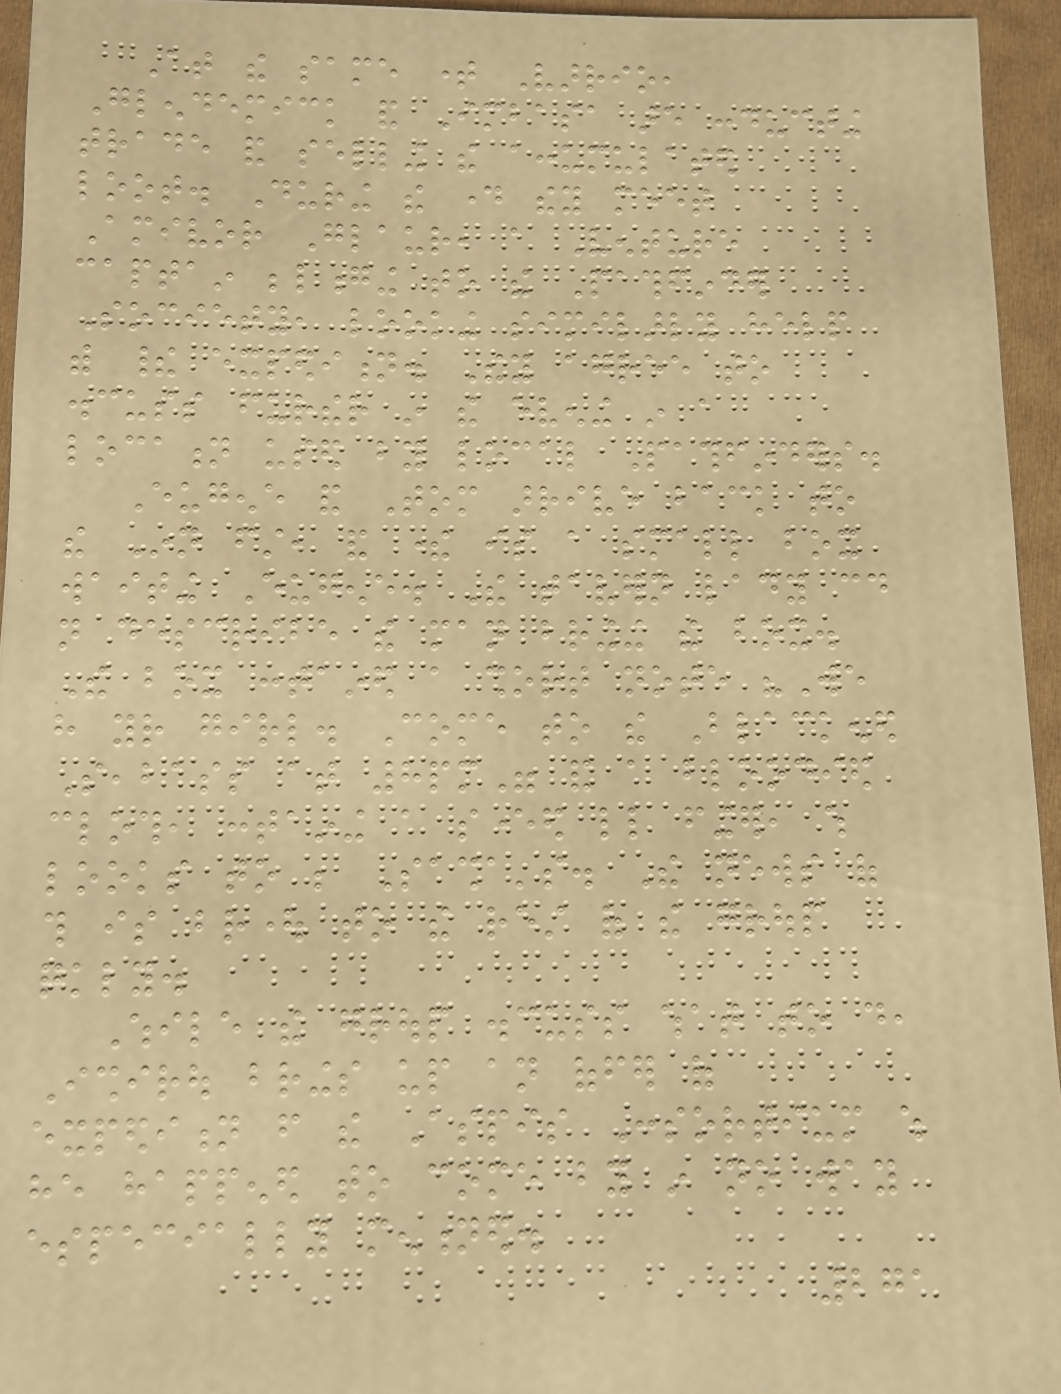At the same time Varrio,
Glendemick and Imbasa are conducting
trade and selling the accumulated
loot. During the day they meet
Amivor Glaur, a Venture
captain belonging to the Pathfinder
Society, looking similarly help
with their expedition. They agree to
discuss further in the evening in a
location used by local Pathfinders.
Eugene and Tom arrive back to
the Inn first, and there is a small box
waiting Eugene. The tavern lady could
not describe the man bringing the box.
The box contained a short note "We
have your girl. Come to the Blackened
Seabass at 8pm" and a bloodied
cloth, containing a severed little finger, which
looks to be Sasha's. The news of
this is brought to the rest of the group
quickly.
While the group discuss what to do,
Ishirou brings up an offer of
expedition from the Aspis Consortium which
he happened to come by in no way
especially mentioned.
271
